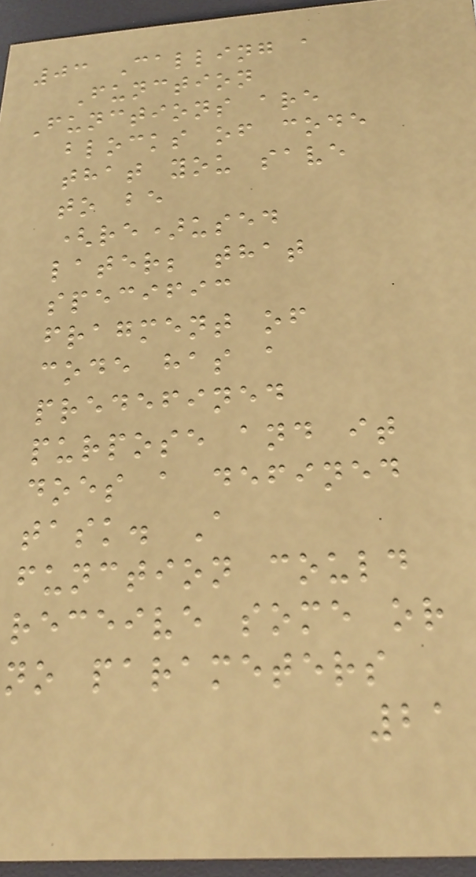03 Calling a
Function
Functions are
blocks of code
that you save
to be
(re)used
later; that
specific
fragment of
code has a
predefined
purpose and it
does a defined
task. A
function could
receive some or
no parameters
21
